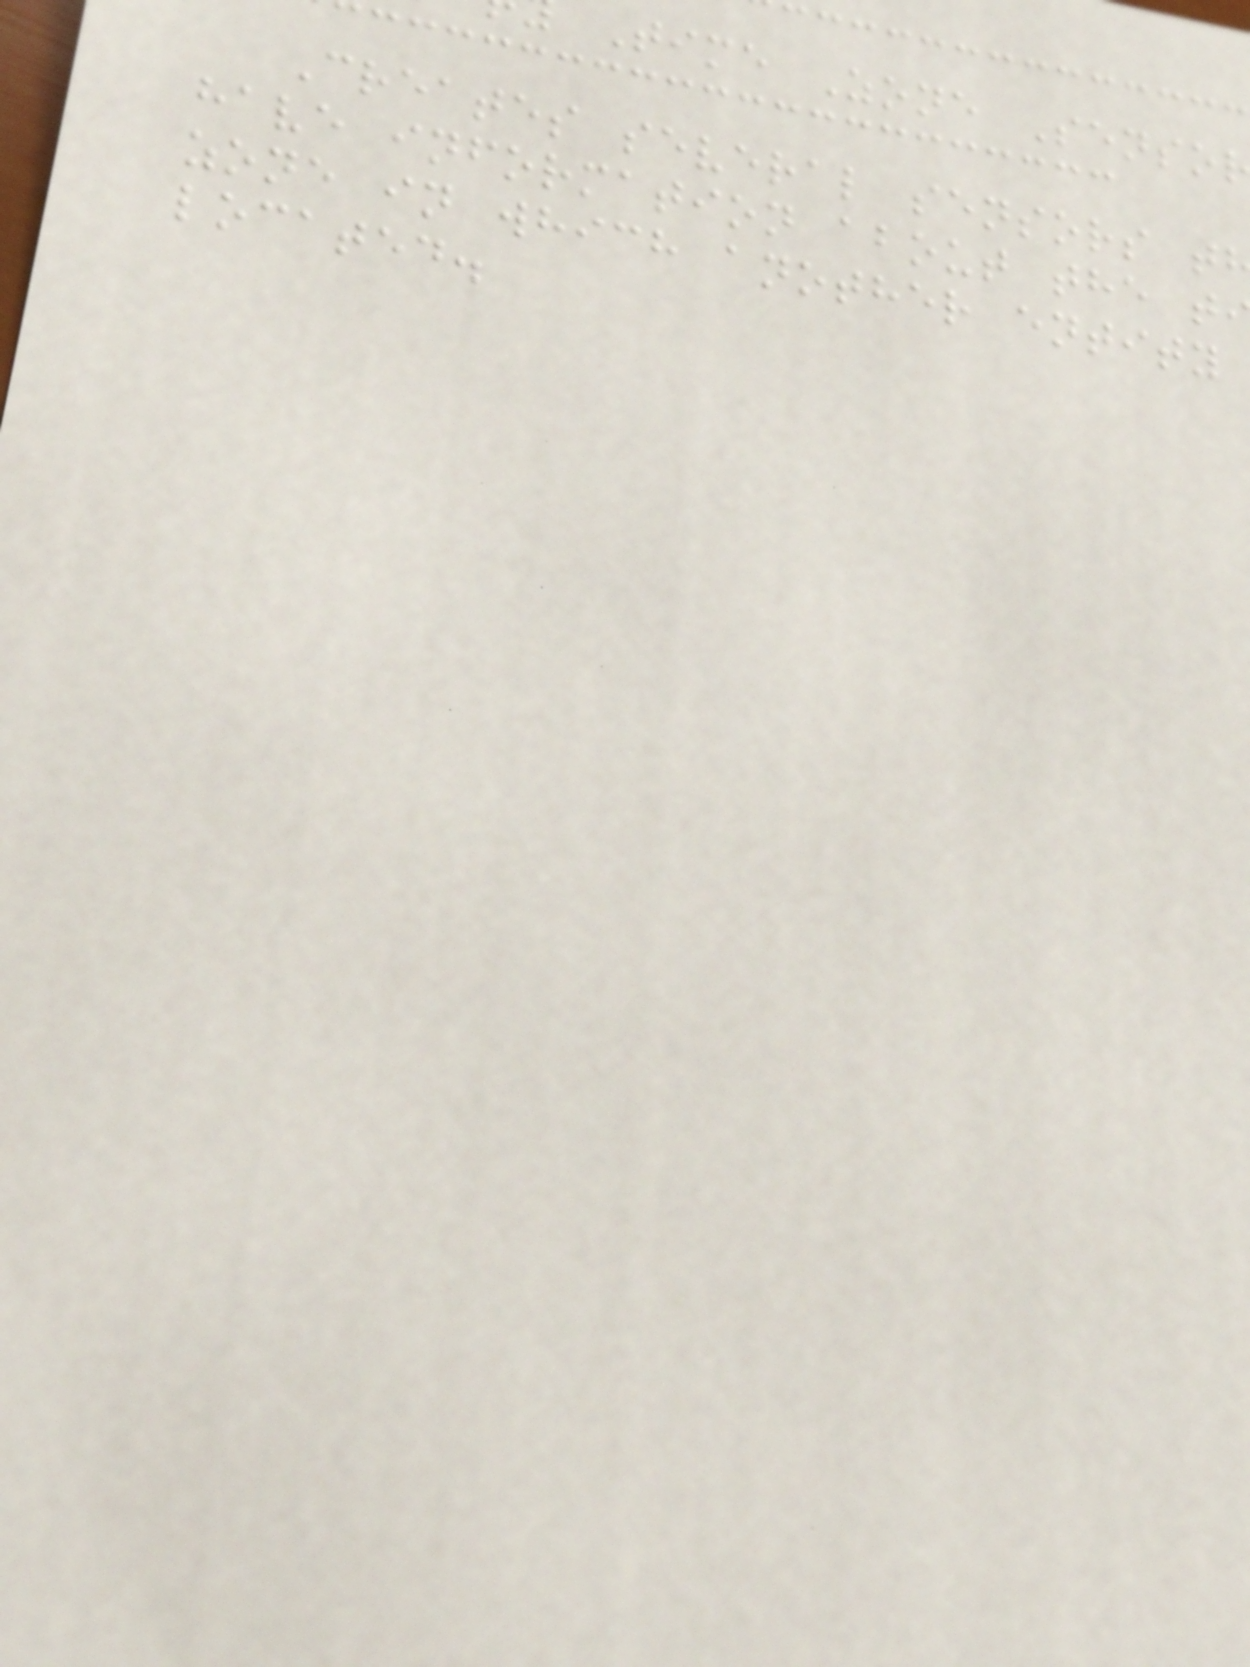Time Zone Sensor
Creates several sensors t
have information about the t
zone in which another entity
located.
